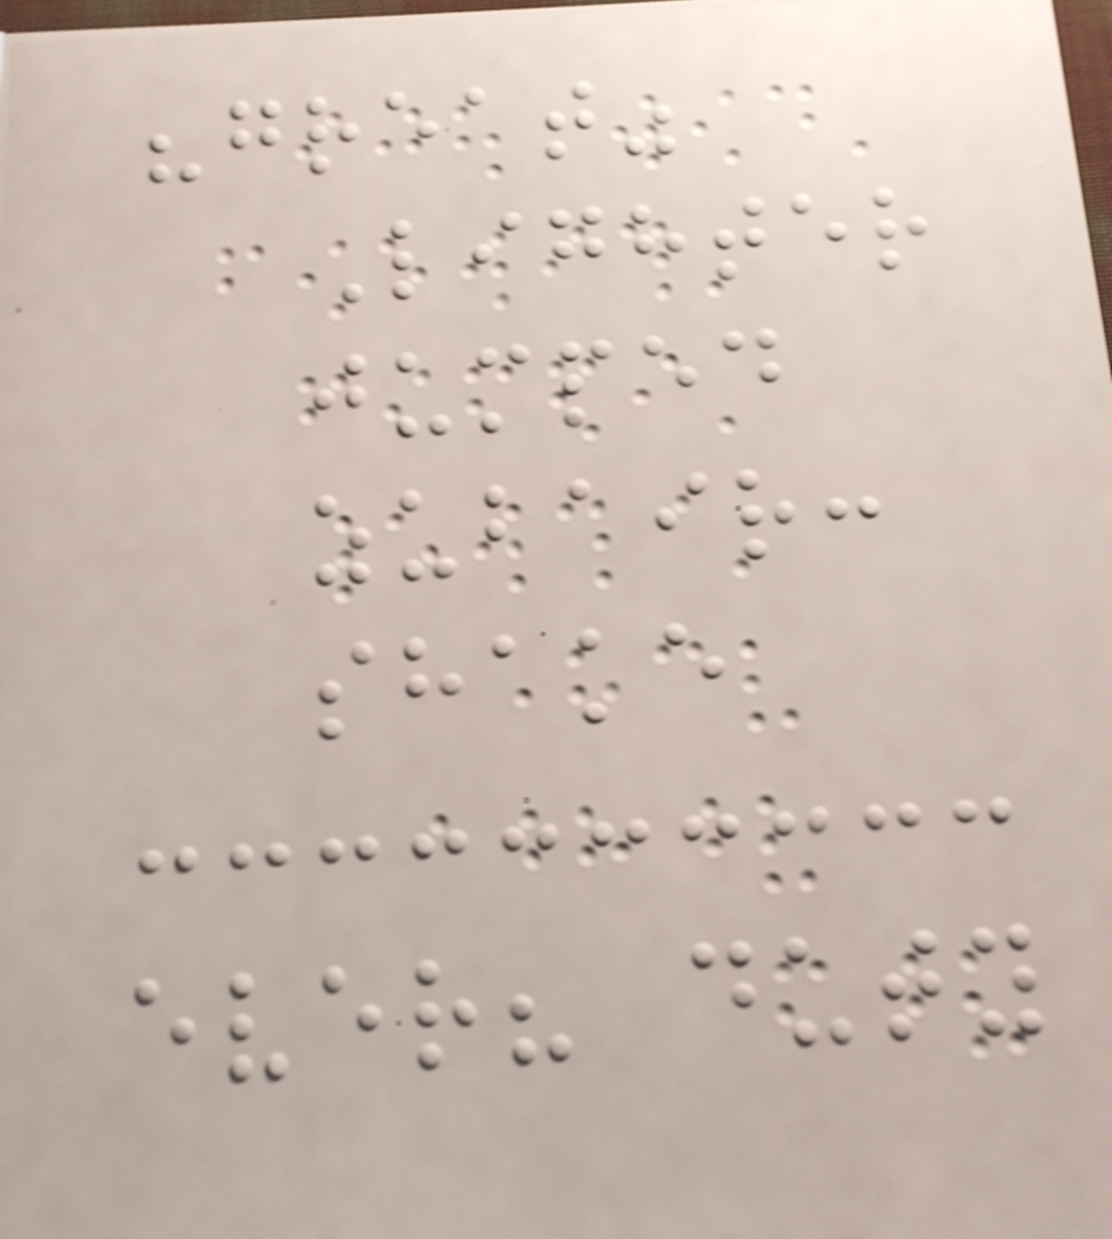"great"
Lighter
jumped
zubair:
shake
ever? duty
